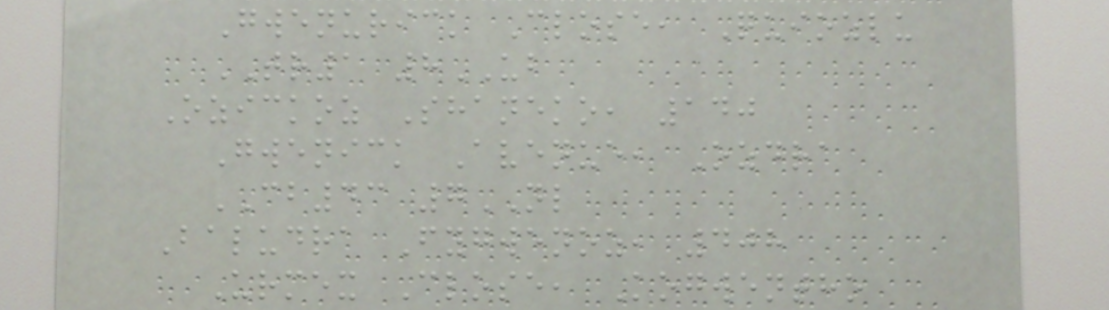Gwenurick Close, Quiozlu
TR1 8UB
Ozickoz Shaneko, 140
Gwenick Avenue, Ozdra
CB43 7NL
Baludra Fygwenoz, 408
Urmex Close, Kogwentho
